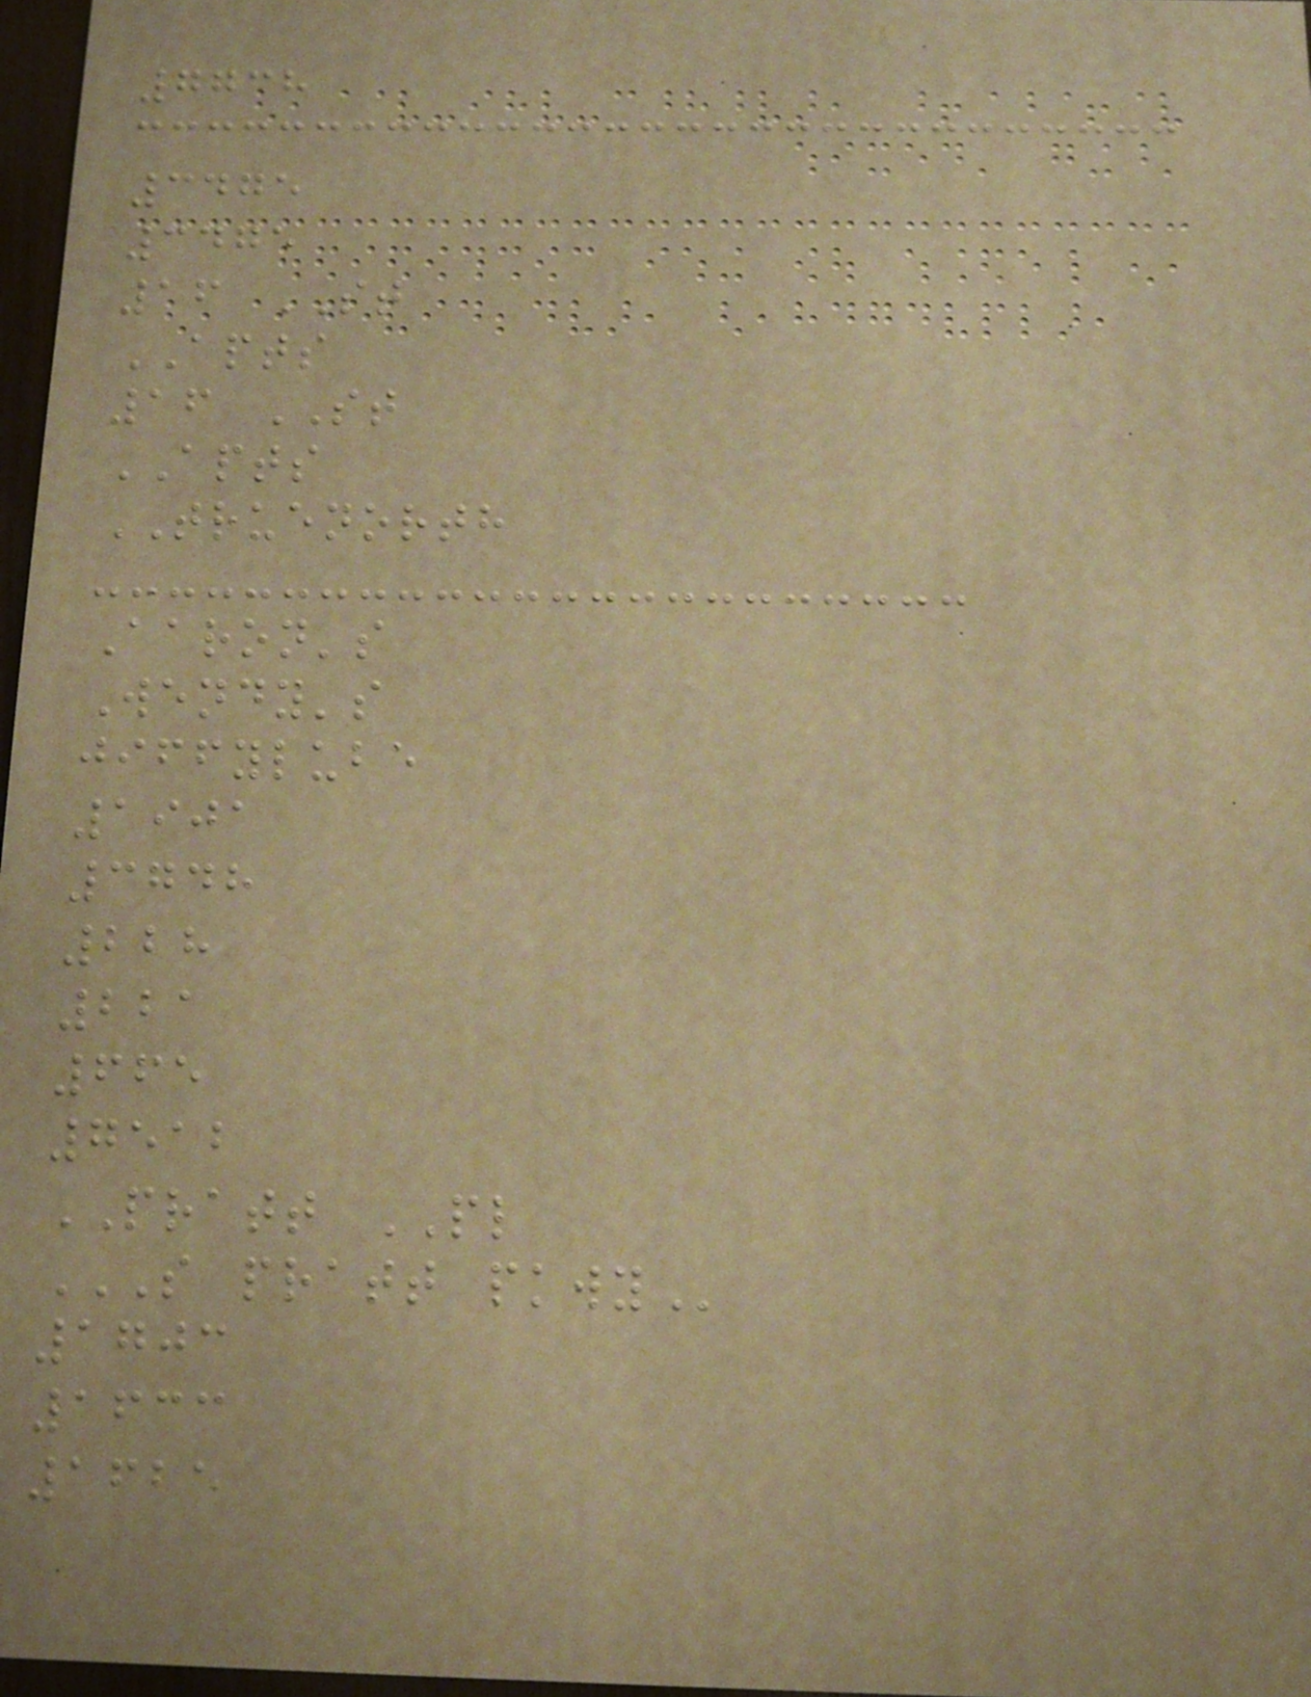7738
3475
3475
16 ST
APTS
16 ST
APTS
TRUENORTH
Aaron's
Wendy's
jiffylube
1901
3748
228
221
665
7512
PRATT PL
S PRATT PKWY
1703
1633
1625
